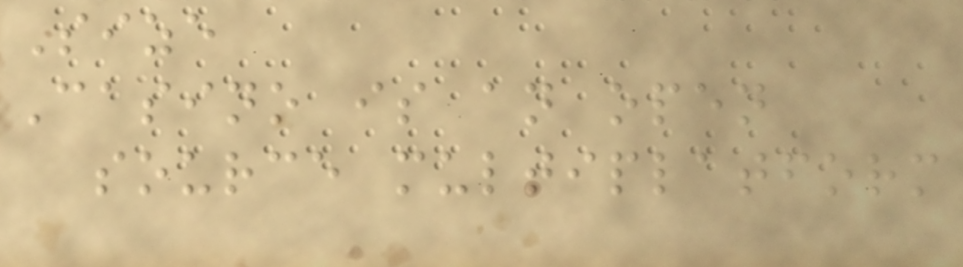Size
Casino is an open
source multiplatform
